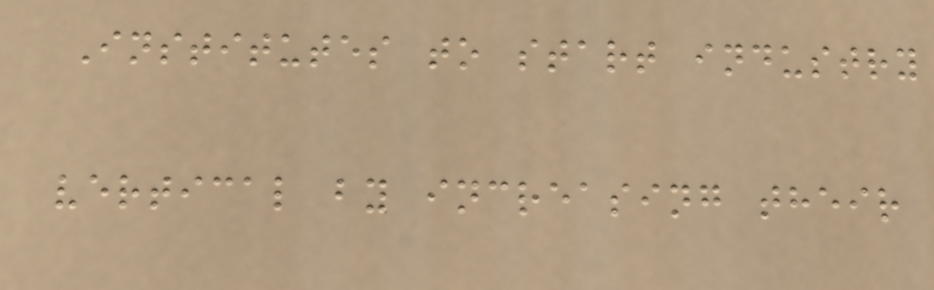Institutes to start industry
vertical by increasing their
